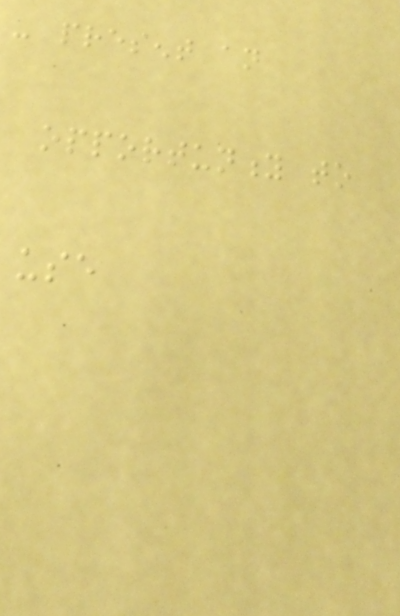- present an
opportunity to
use
